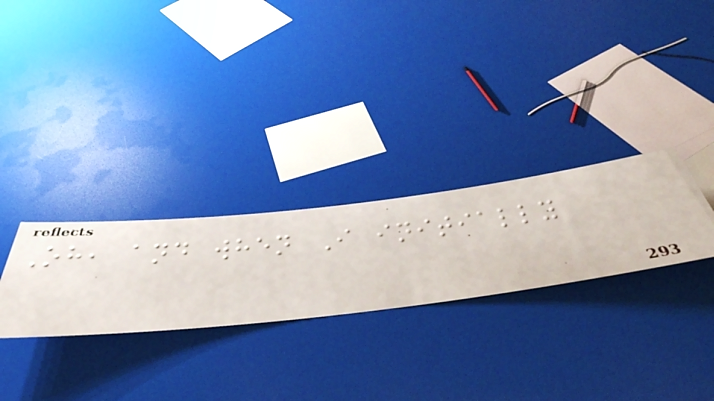Oh, and when I initially
